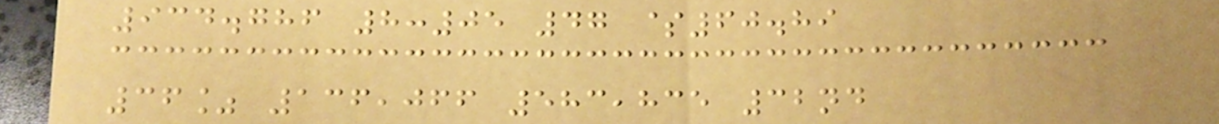934.786 8:05 47 $60.89
36% 136,066 583,835 32nd
